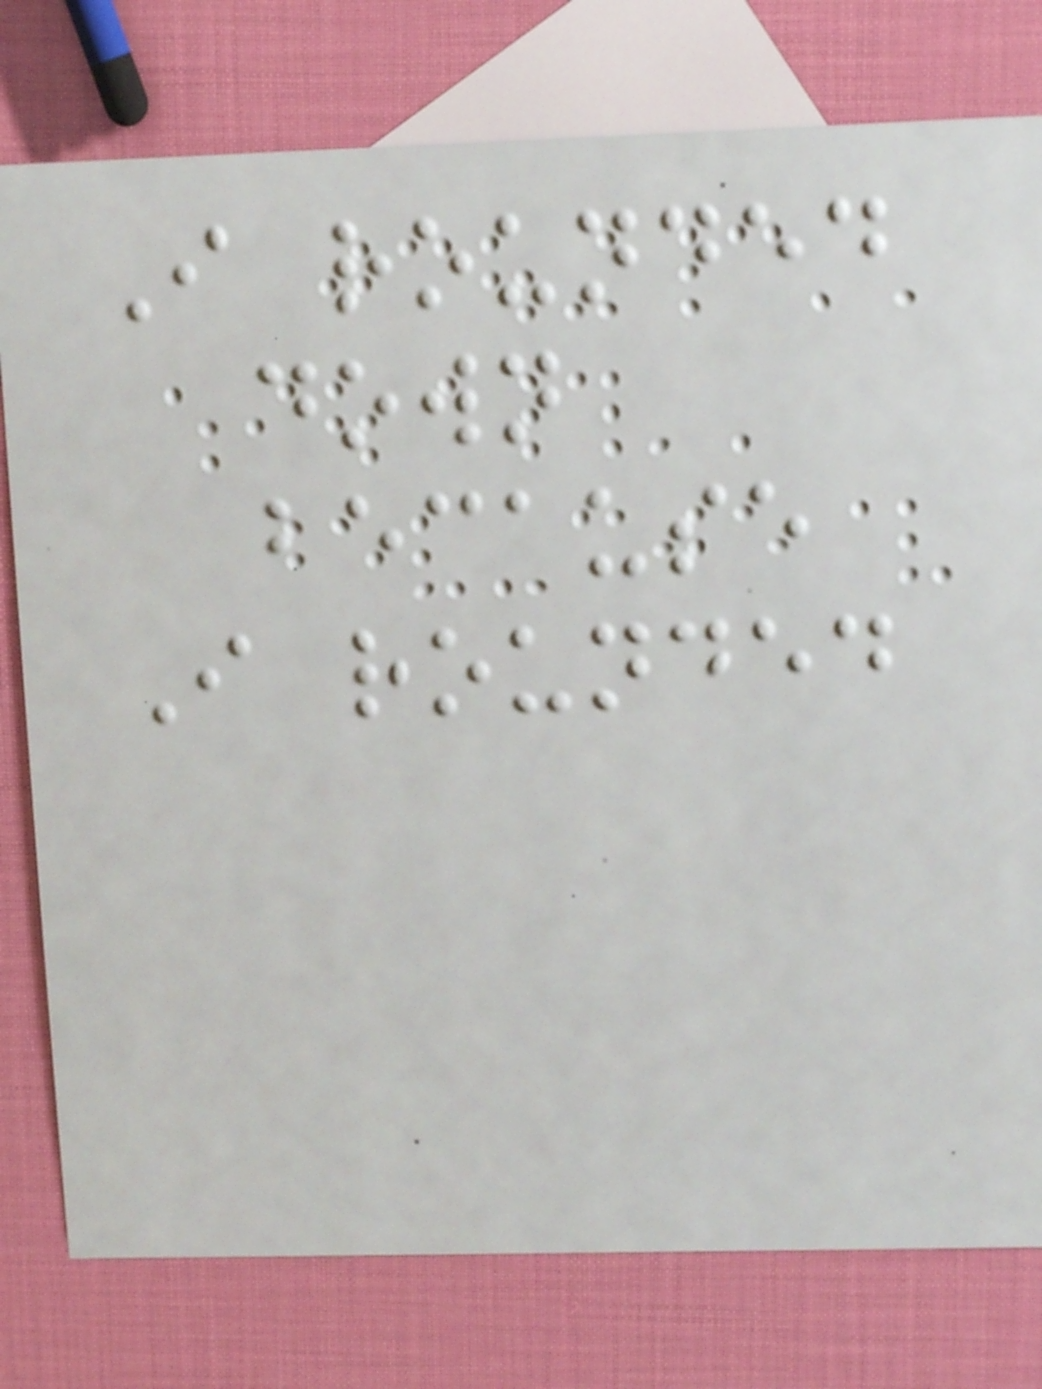I rounded
down
because
I rounded
